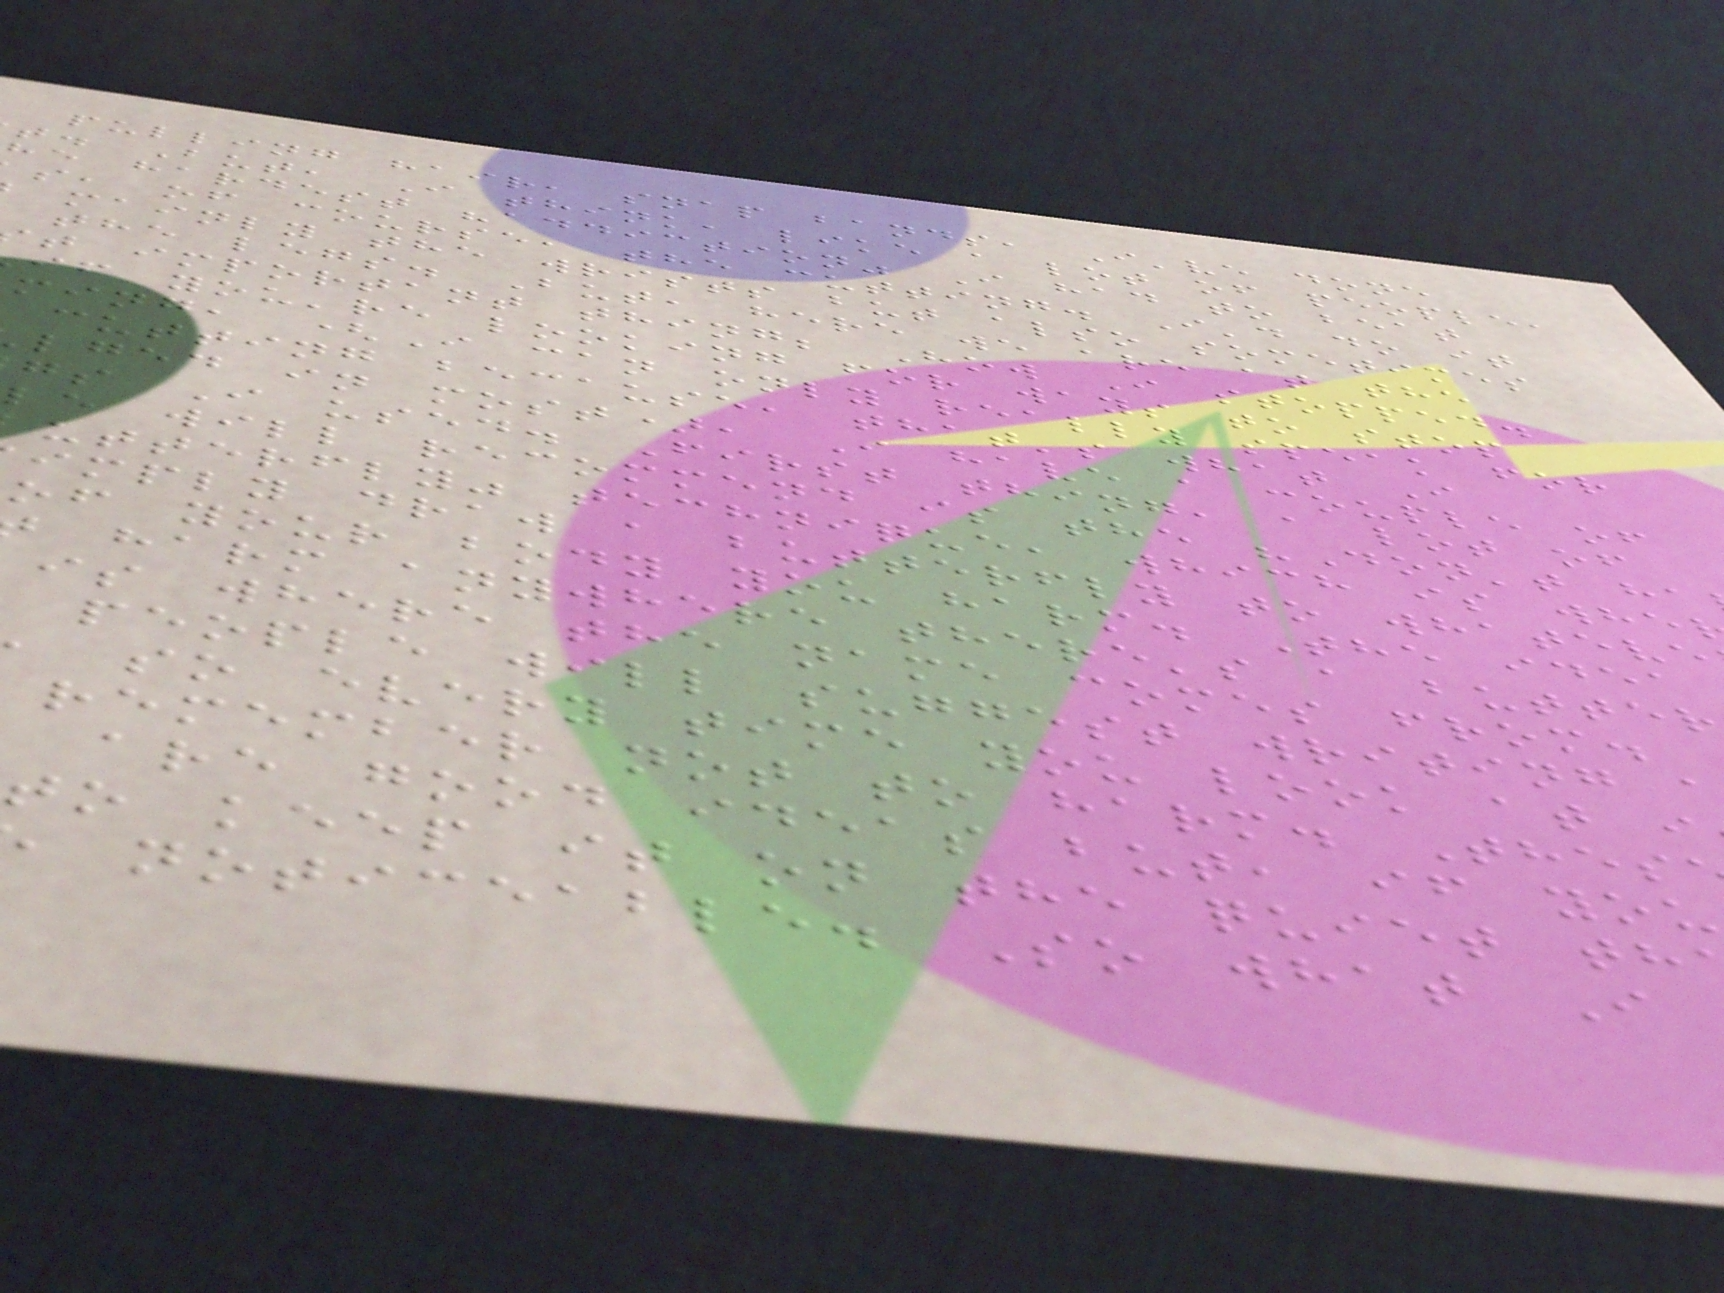pulling hair, snap bands, I've done
t. But, I think, like a lot of people,
he hardest "addiction" I had to beat
s, of course, the cutting. I'd do it
mainly the wrists but also sometimes
the legs. But, here we are at the
t important thing; How I stopped.
if you're looking for ways to stop
ming, (I can only really speak for
cutting because, that's what I
lged in most), I have a couple of
gs I used. First thing, a lot of
le will recommend is the "Don't ha
utterfly" technique, which is whe
imply draw a butterfly to whateve
of your body you harm. The idea
harm anywhere there's a butter
is where the name comes from.
people will suggest writing
so every time you look at i
remember not to harm. Thes
are good ideas but, if you
to keep it on the quiet th
noticeable. So what I
